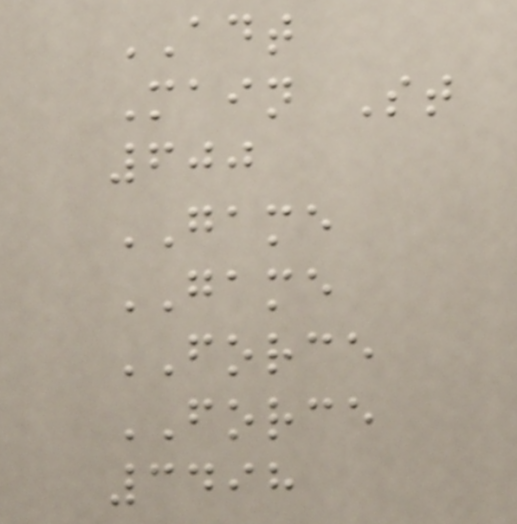ADT
Main St
600
GAME
GAME
FORCE
FORCE
3498
